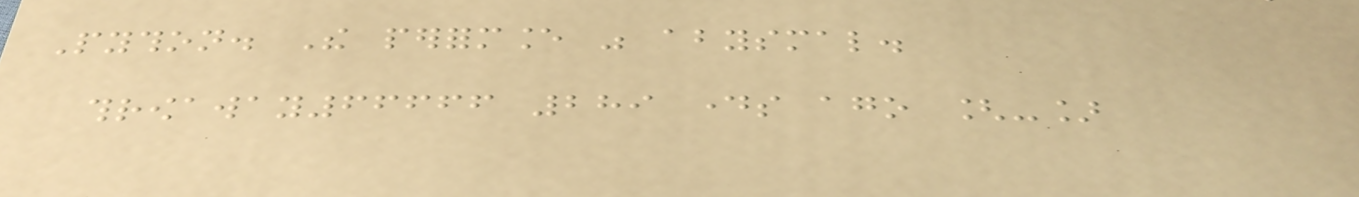Python. The performance was abysmal.
throwaway66666 289 days ago [-]
